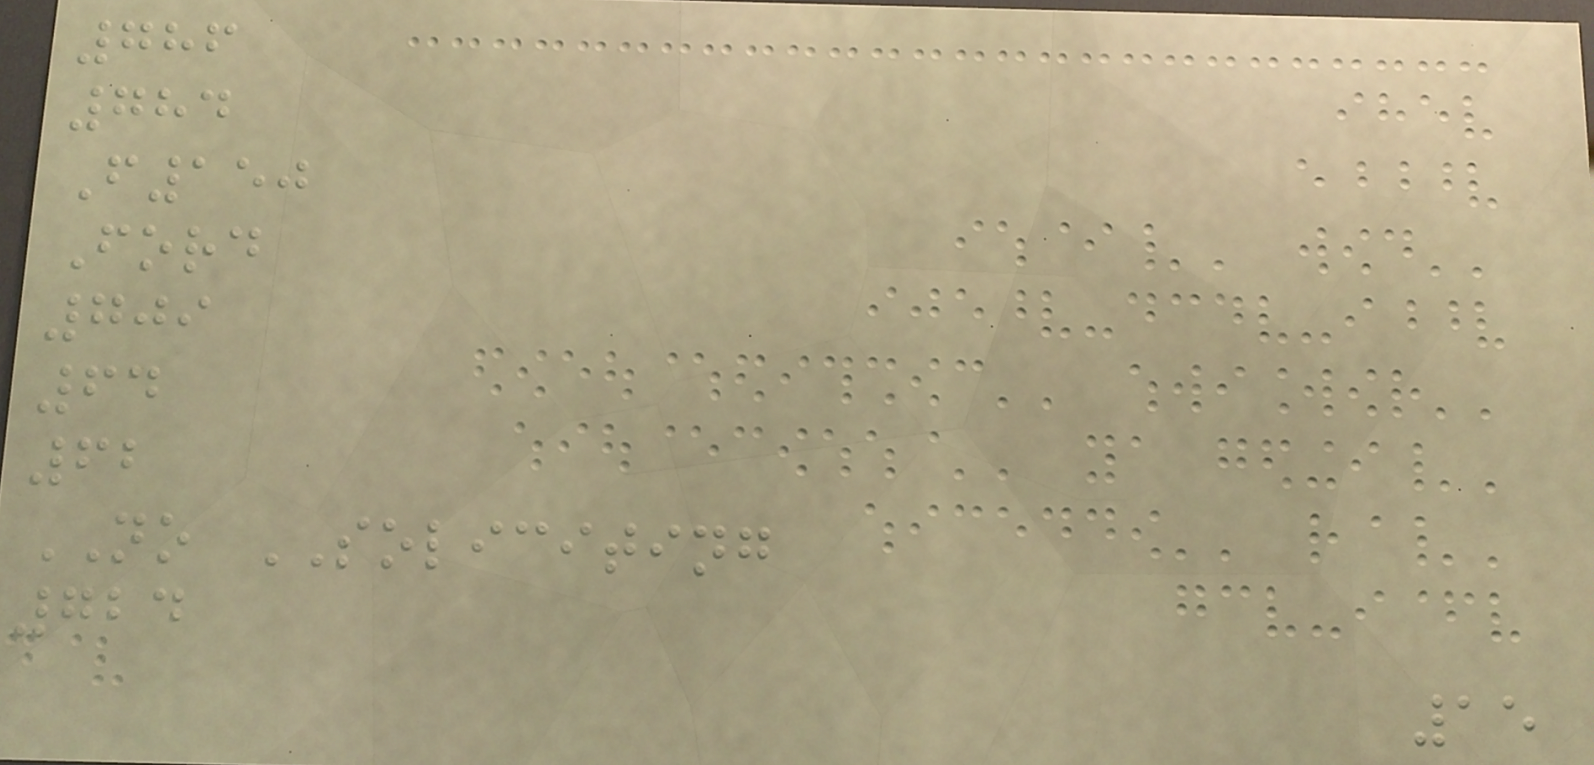786
784
F150
Ford
709
64
62
NO SOLICITING
724
15
